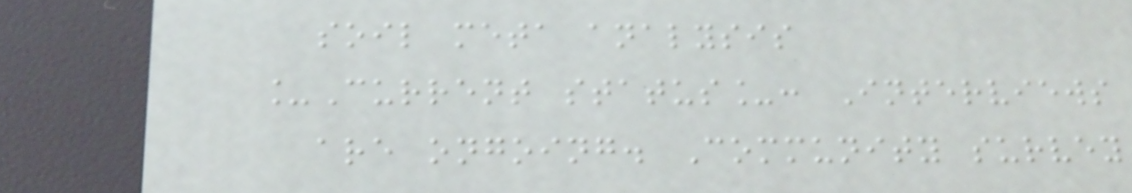soil meta analysis
_Current status_: Interviews
are ongoing. Community survey
